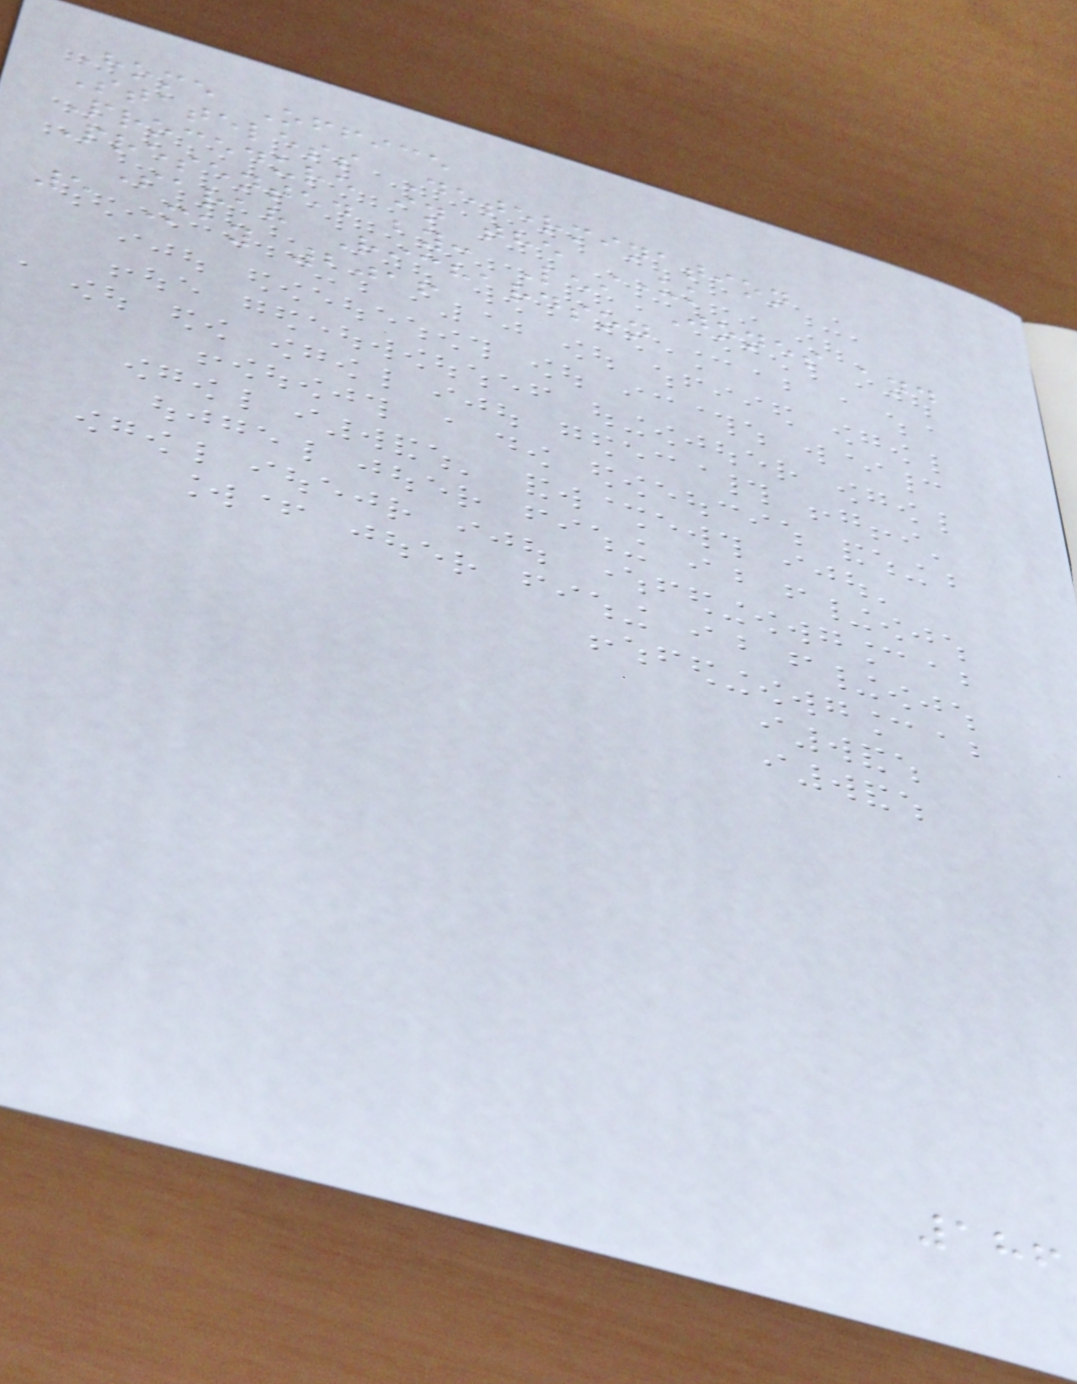Home Office
Stateless Determination
Procedure in the UK
Presented by: Lea Jones and
Sarah Richardson
5 May 2016
186
